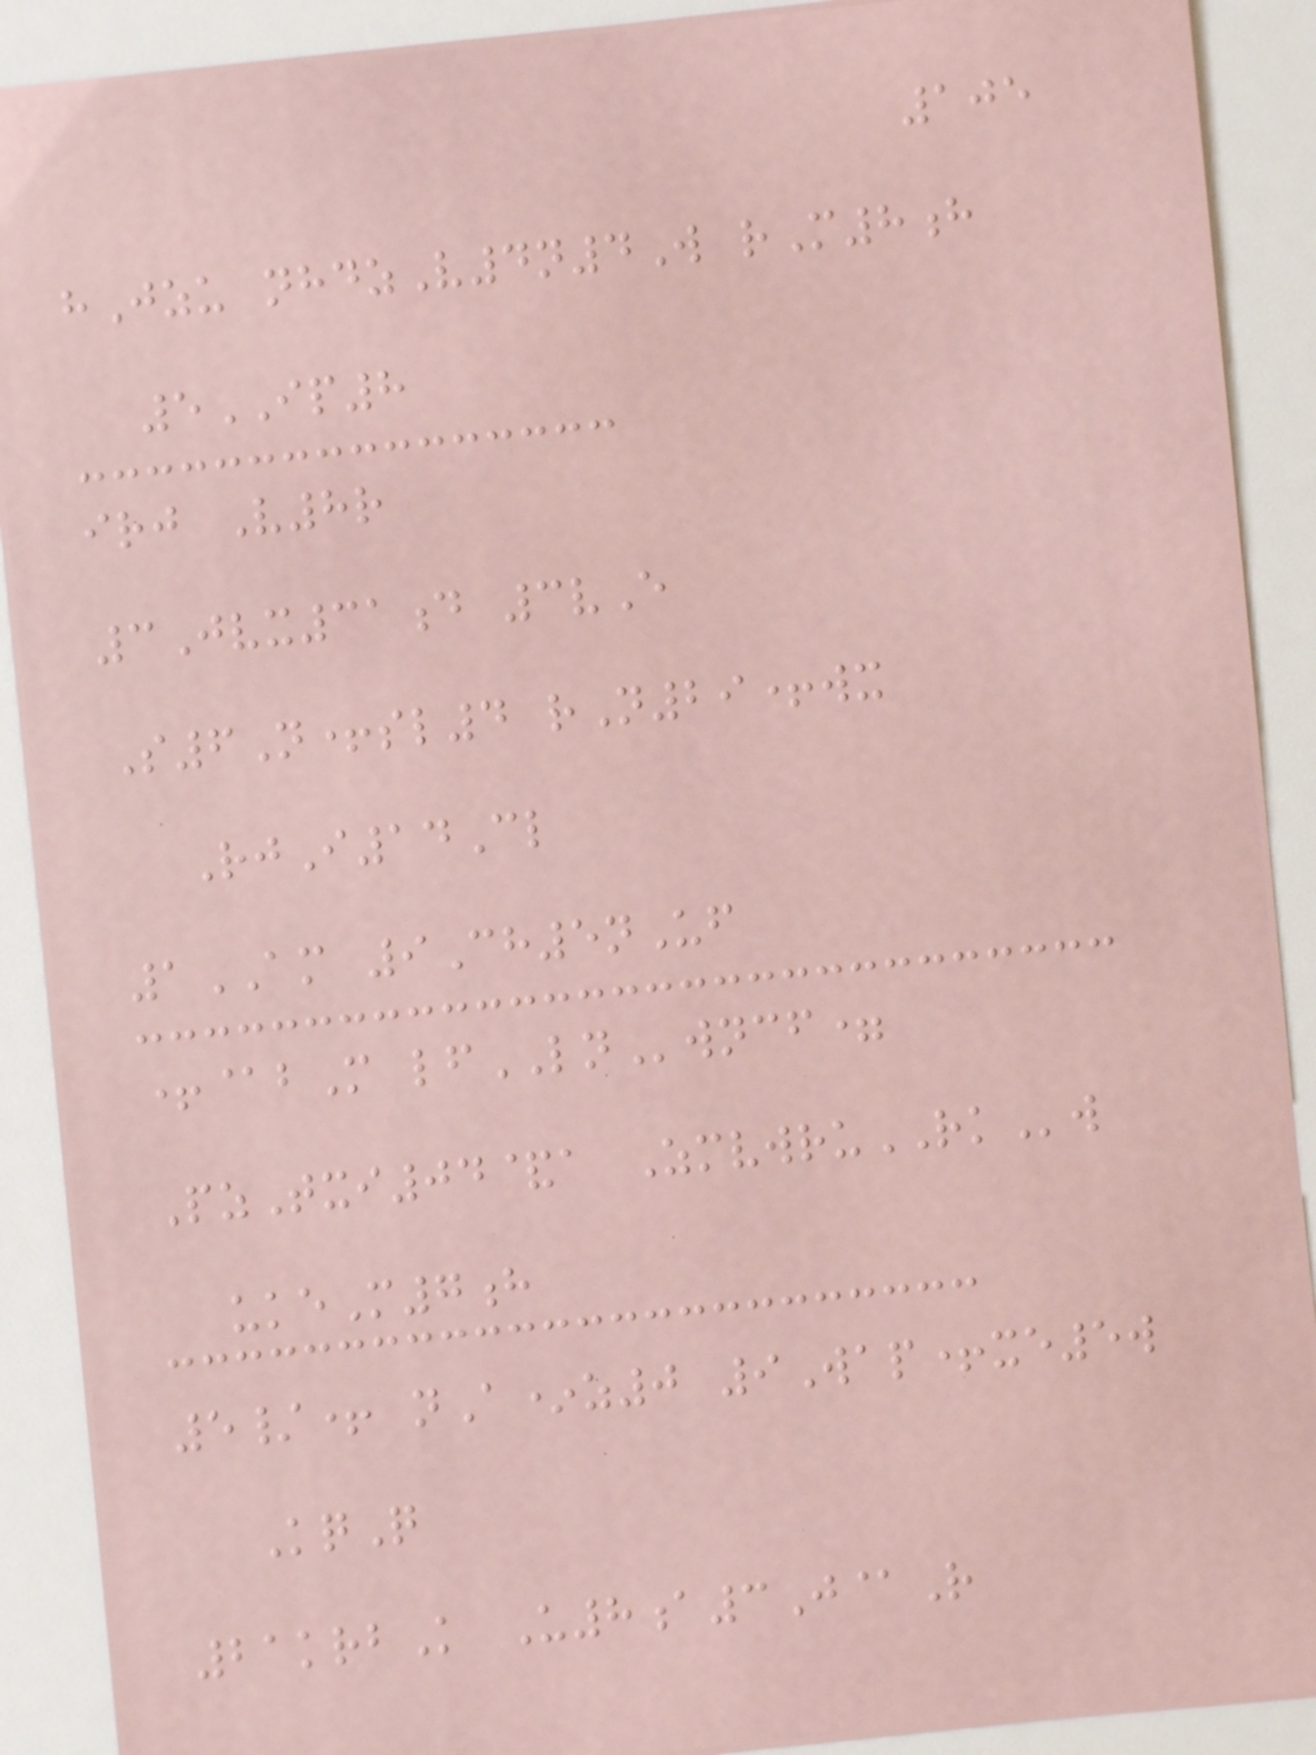105
hJzu nhdzV4n4W rM8h
5IP8
irj V8r
3Jvx31d 3vE
S6N+sl4 rN29+wx
RjI14Cl
1AM 9Ch5nUf
+@bM lfLNwncf=
PzTxi04&a ZmvwruRKw
ukeM7h
5/+ nA*z0 9Wap+xe5w
KqQ
21krbK U8a3J@R
